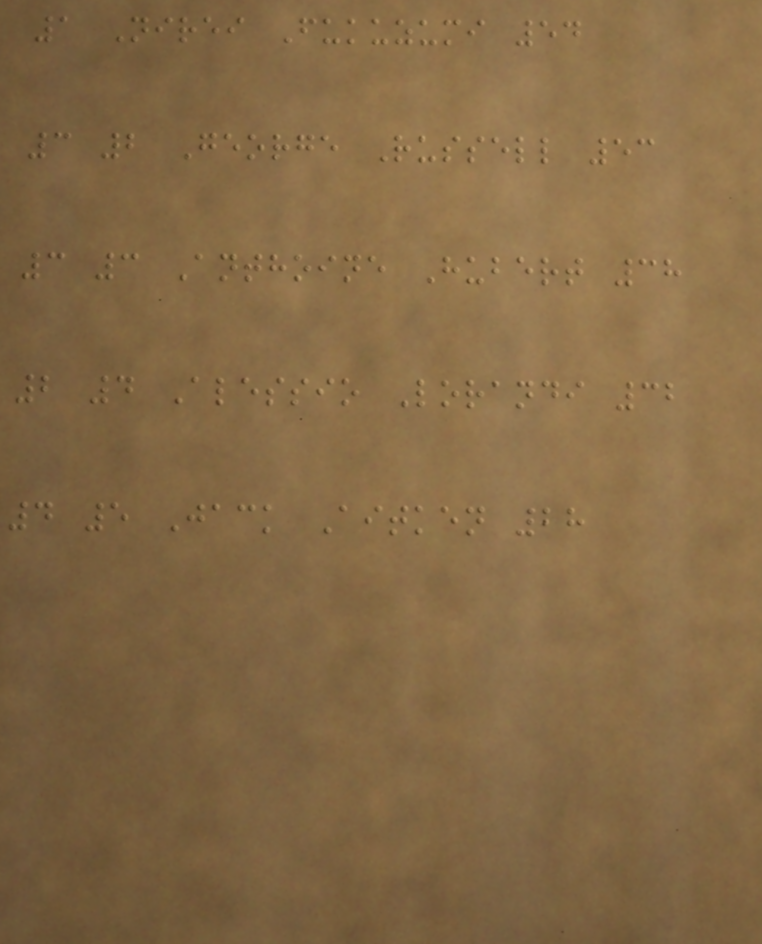1 Nirei Fukuzumi 54
3 2 George Russell 53
3 3 Anthoine Hubert 38
2 4 Alessio Lorandi 32
4 5 Jack Aitken 28
